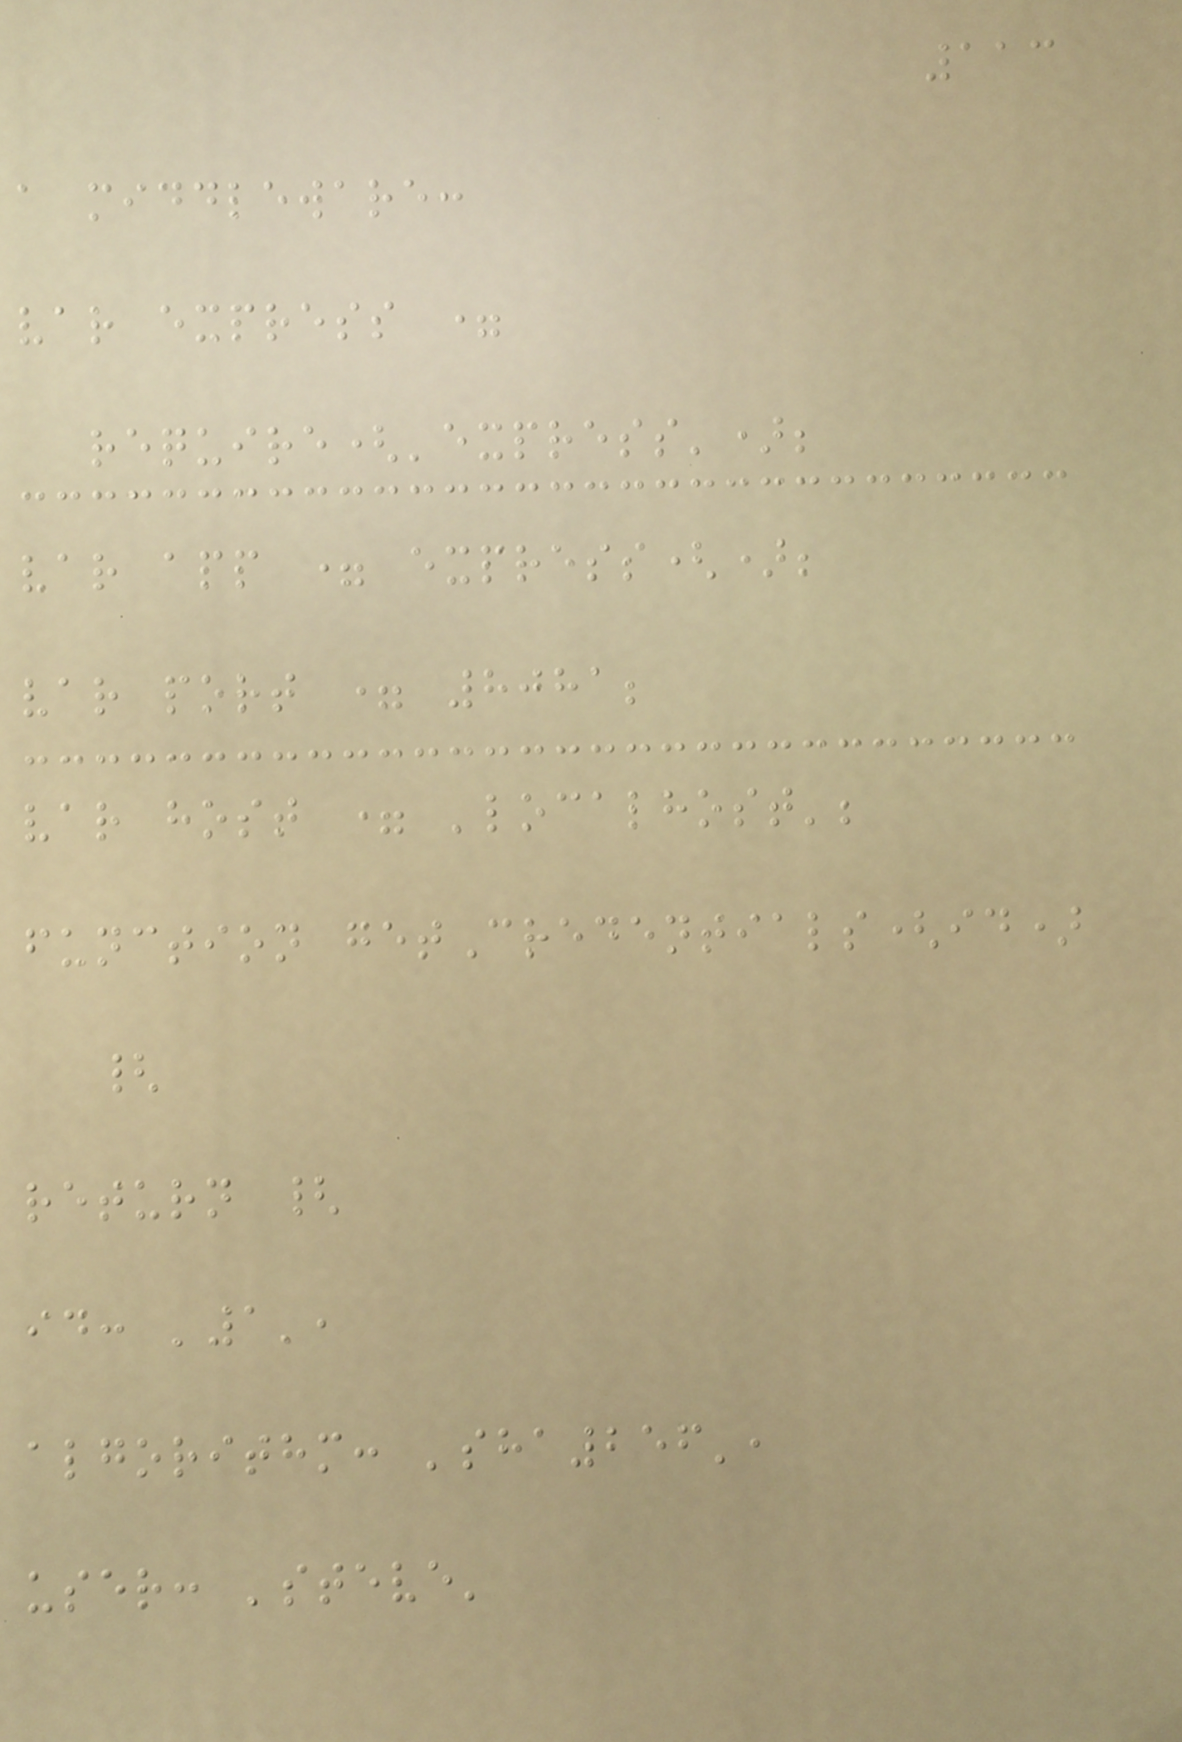113
a middleware:
var express =
require('express');
var app = express();
var port = 8081;
var host = 'localhost';
function getCredentials(id)
{
return {
id: '1',
algorithm: 'sha256',
user: 'steve'
